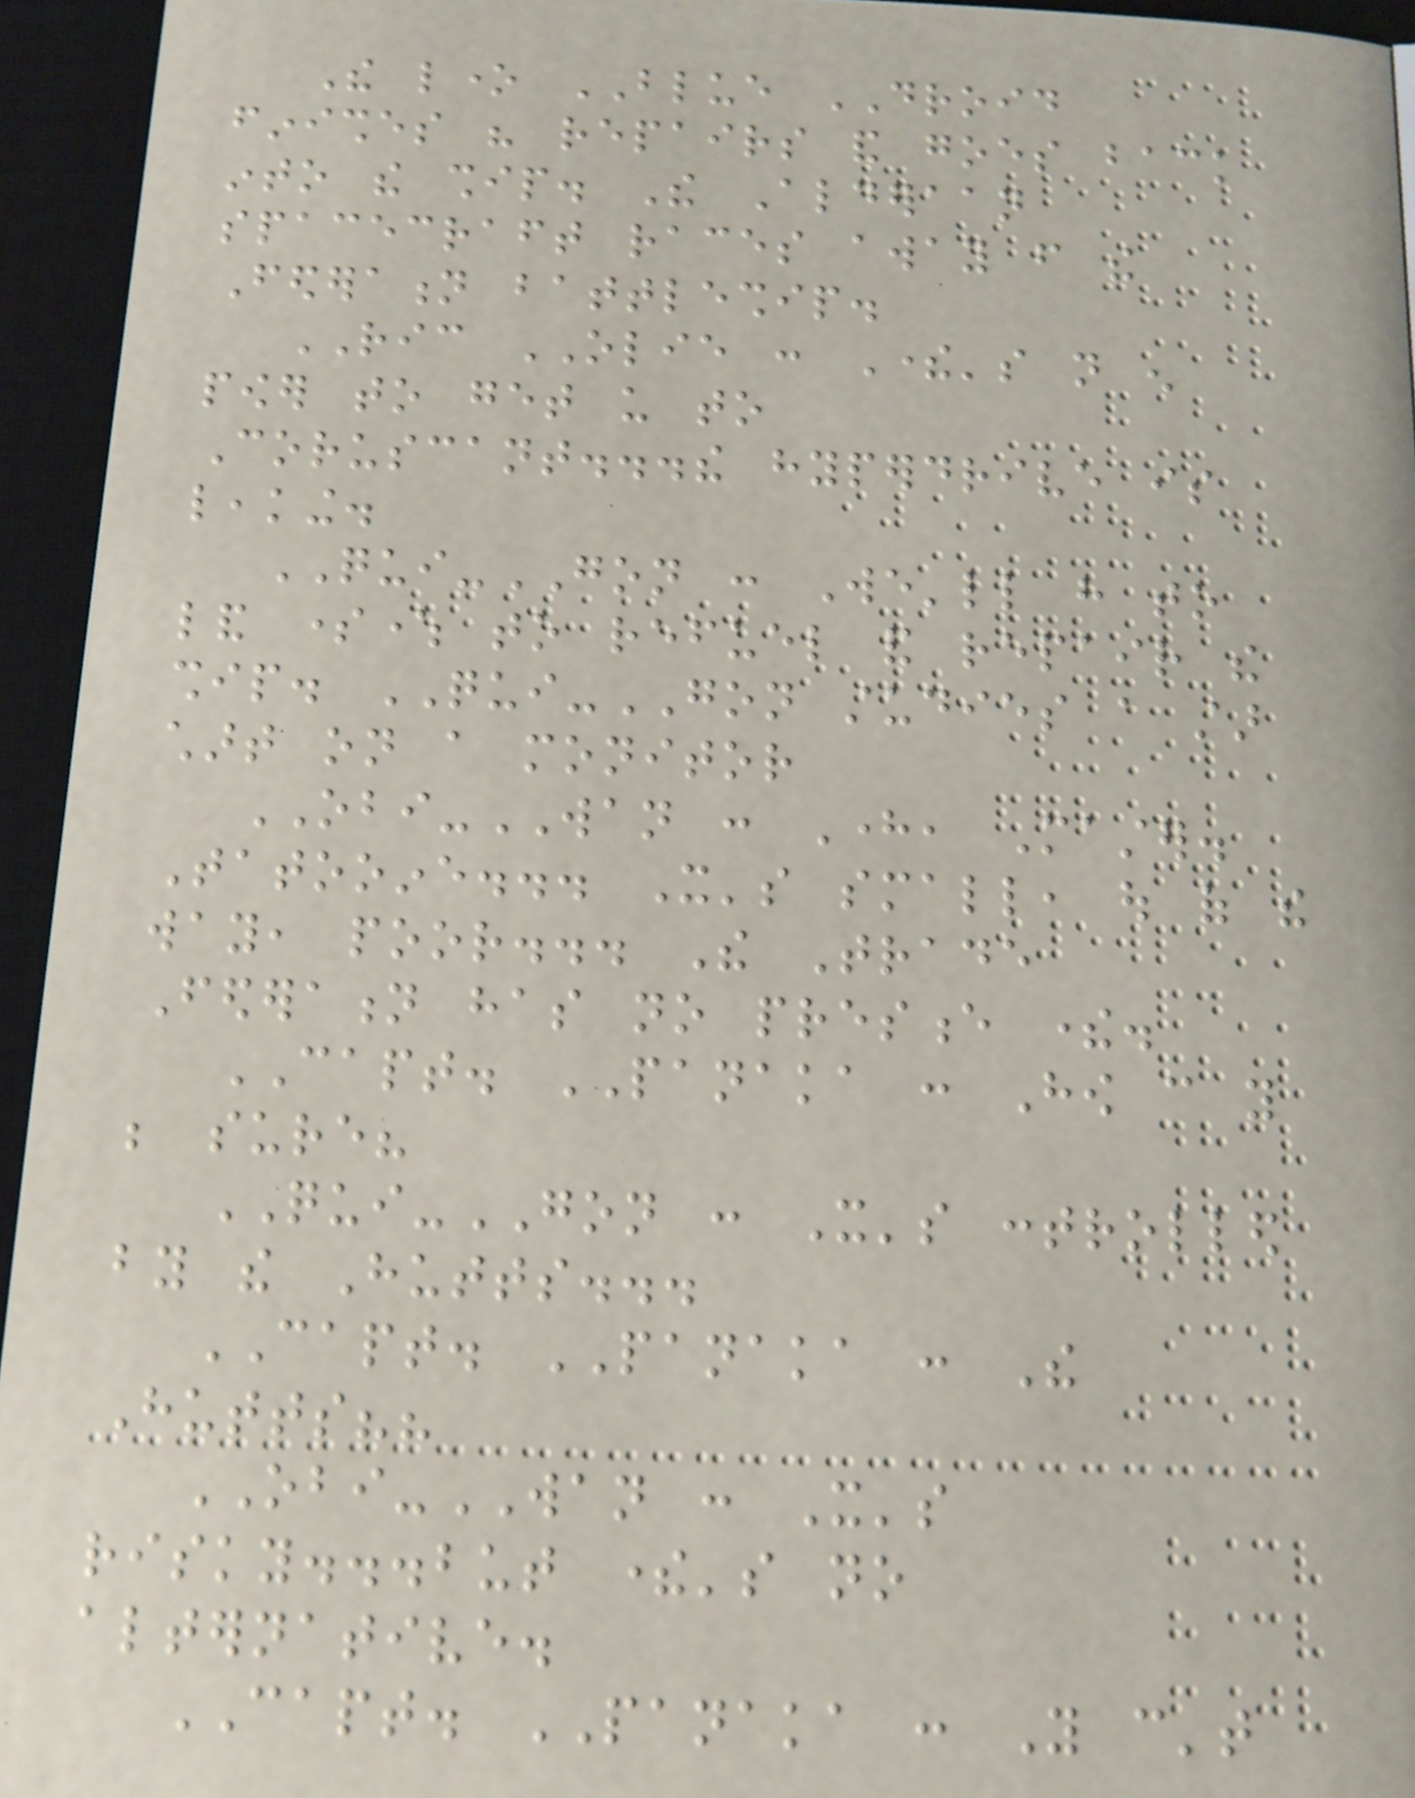The lone BLUE DROID
finishes his repairs and goes back
into the ship. The Alderaan
spacecraft races away from the
Federation battleship.
RIC OLIE : There's not enough
power to get us to
Coruscant...the hyperdrive is
leaking.
QUI-GON : We'll have to
land somewhere to refuel and repair the
ship. QUI-GON studies a star
chart on a monitor
OBI-WAN : Here, Master.
Tatooine... It's small, out of the
way, poor... The Trade
Federation has no presence there.
CAPT. PANAKA : How can you
be sure?
QUI-GON : It's controlled
by the Hutts...
CAPT. PANAKA : The
Hutts??
OBI-WAN : It's
risky...but there's no
alternative.
CAPT. PANAKA : You can't
